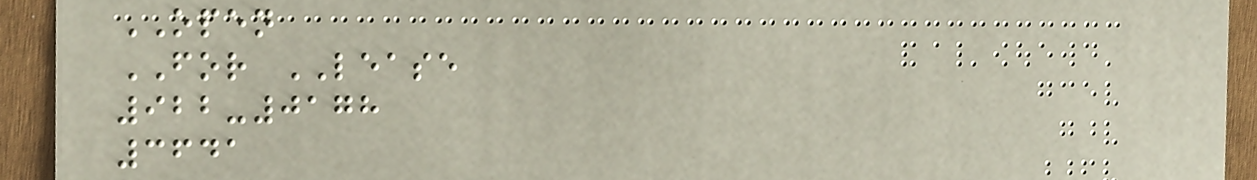OPEN
FOR LEASE
922-0178
3641
